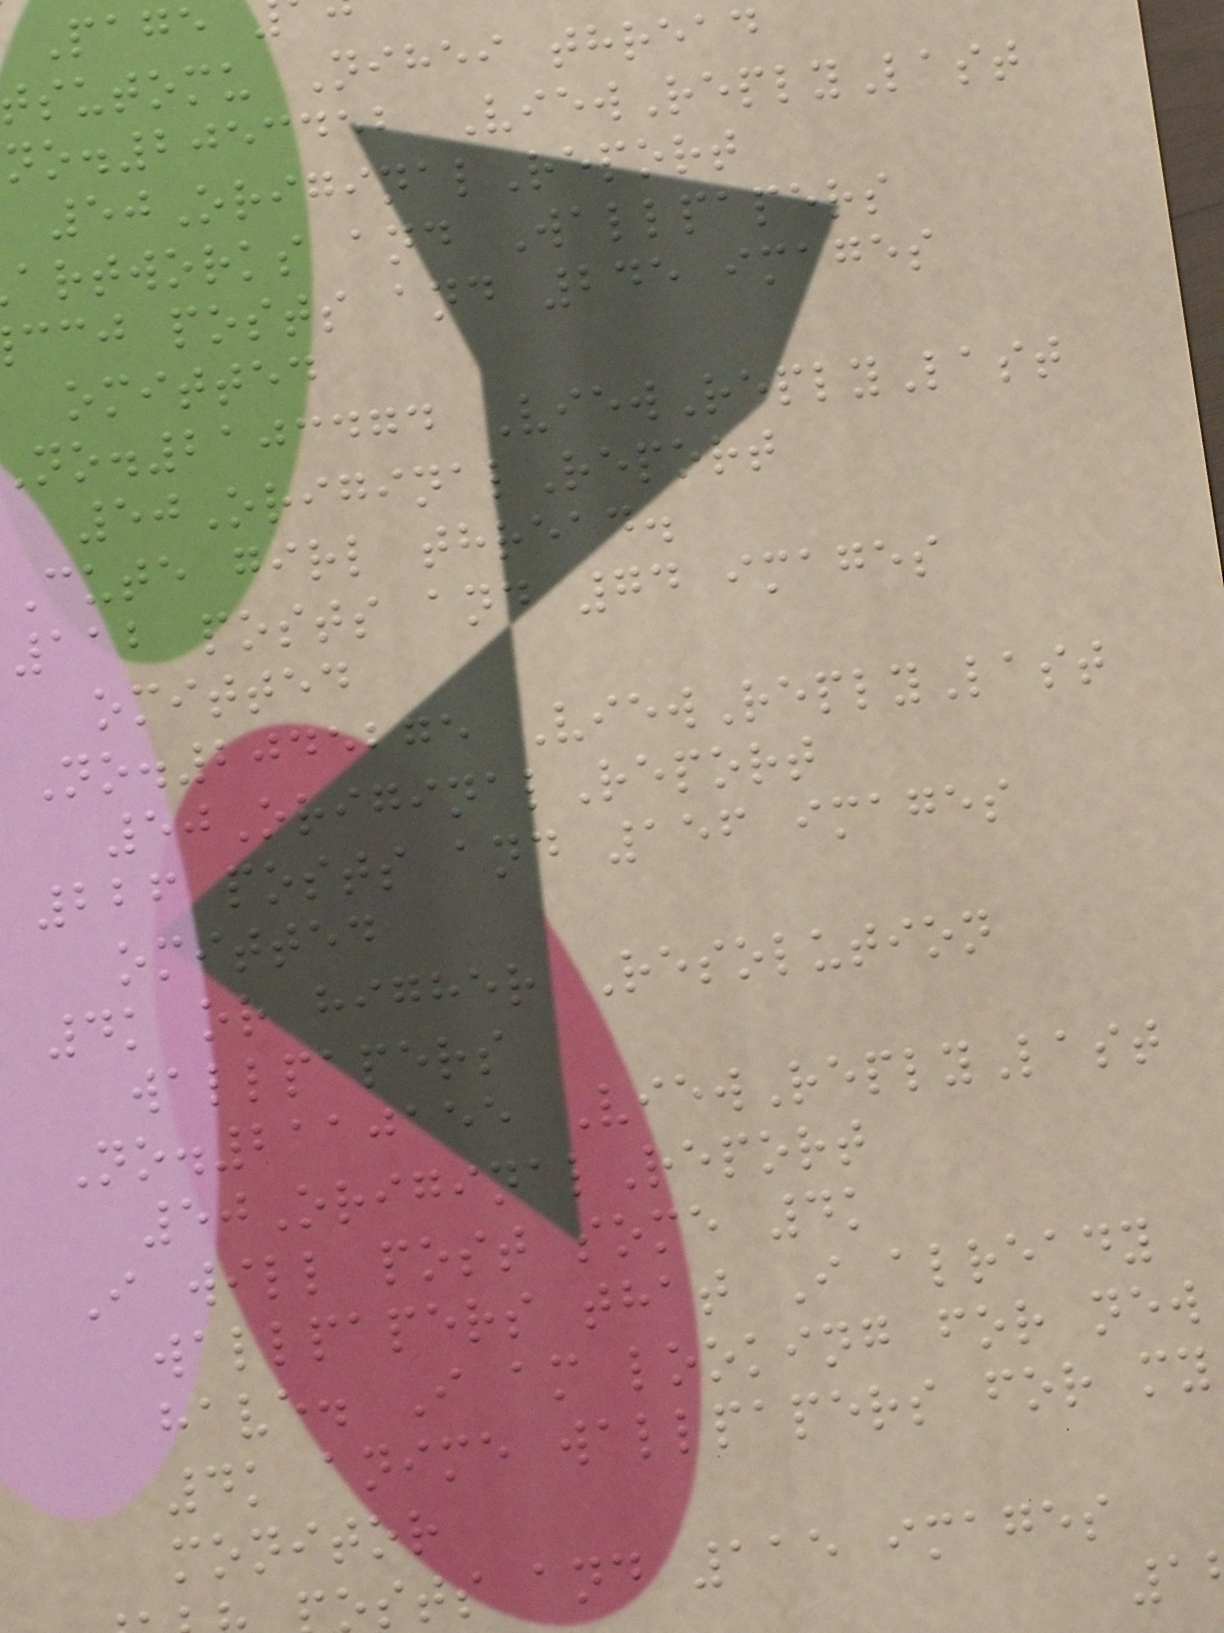Page
sutomu Nihei thread
no.2053452 ViewReplyLast
50OriginalReport
artworks and Wallpapers
ccj posts and 245 images
omitted
no.2103474 ViewReplyLast
50OriginalReport
Cute girl thread.
112 posts and 74 images
omitted
No.2045275 ViewReplyLast
50OriginalReport
226 posts and 156 images
omitted
4k or higher Resolution
wallpapers
No.2110155 ViewReplyLast
50OriginalReport
I will post some 4k
wallpapers that I already
have. I am looking for new
4k anime wallpapers for my
monitor
sts and 115 images
